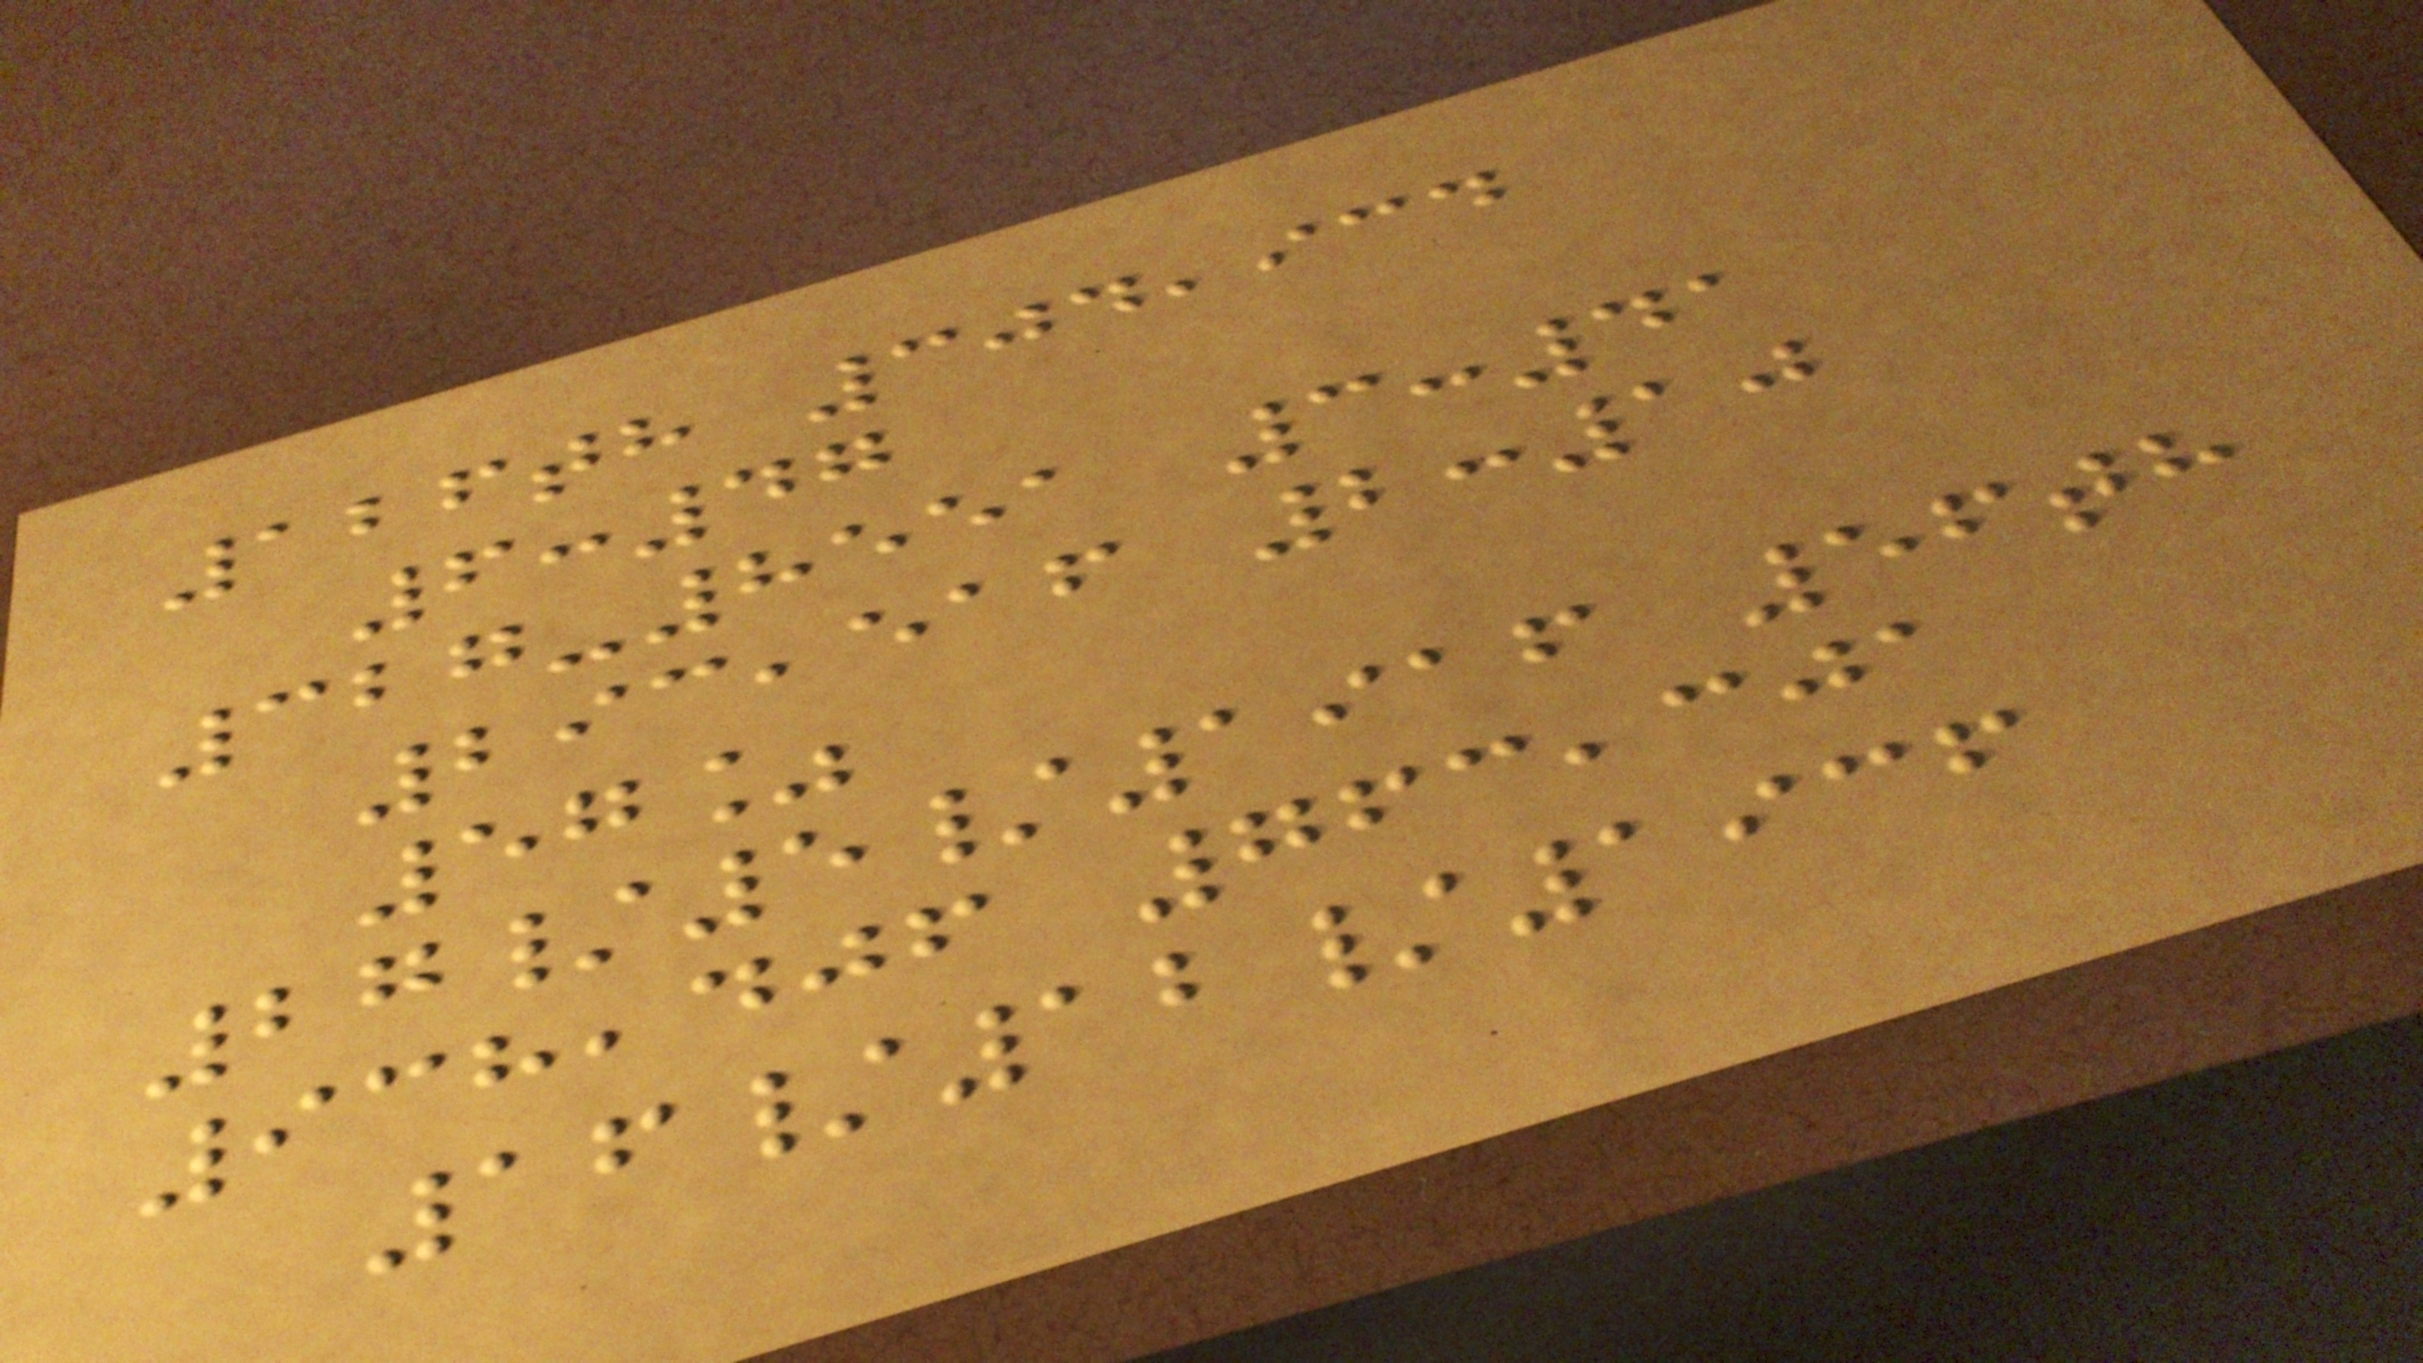126th 304,934
6:47
327-8551 3:41
293,516 2:10
57%
27/5/1916 56th
938,406 763,301
16/12/1936
